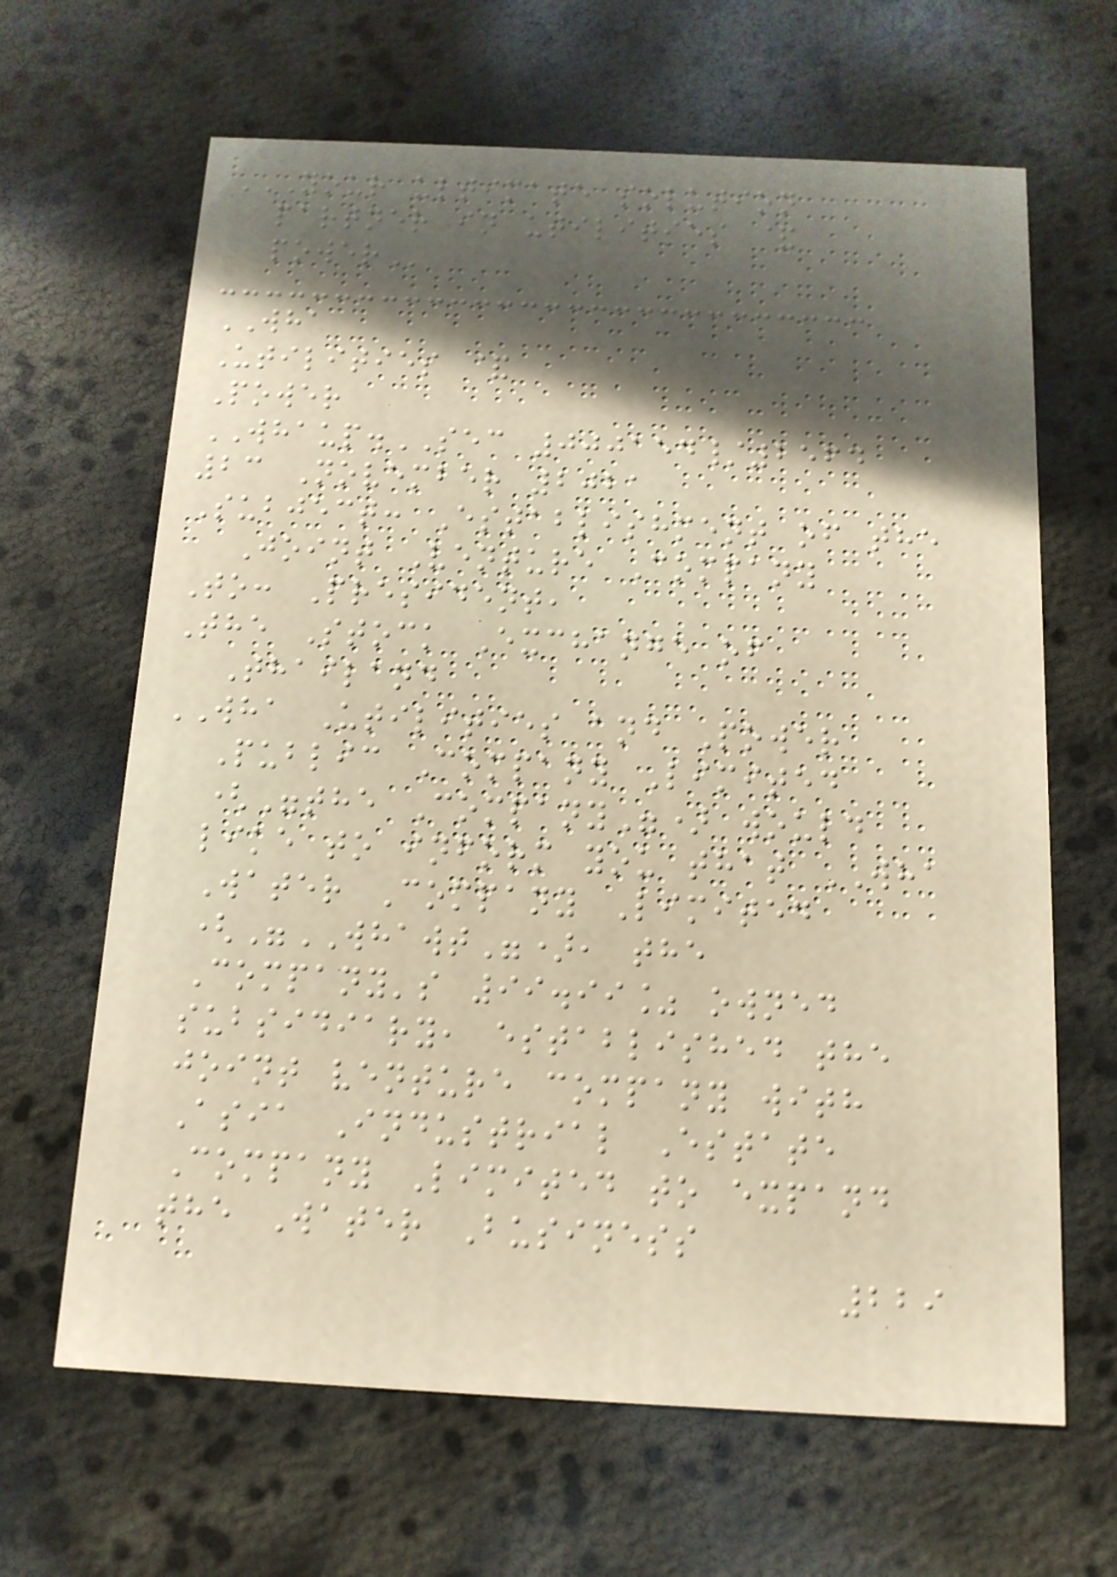YOUR ULTIMATE SOLUTION
PARTNER IN UTILITIES &
POWER
WHA
Utilities &
Power
WHAUP.SEC 000154/2564
23 November 2021
Subject: Establishment of the
Joint Venture Company
To: President,
The Stock Exchange of
Thailand
WHA Utilities and Power
Public Company Limited
("the Company") would
like to inform you that WHA
Water Company Limited
("WHAWT"), the
Company's 99.99% owned
subsidiary, established the
joint venture company with
Asia Industrial Estate
Company Limited to expand
the Water Business
229
